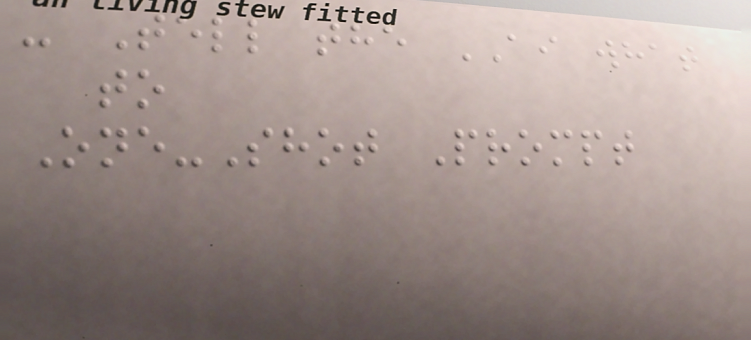- Tell the AI what
to
One-Shot Prompt
